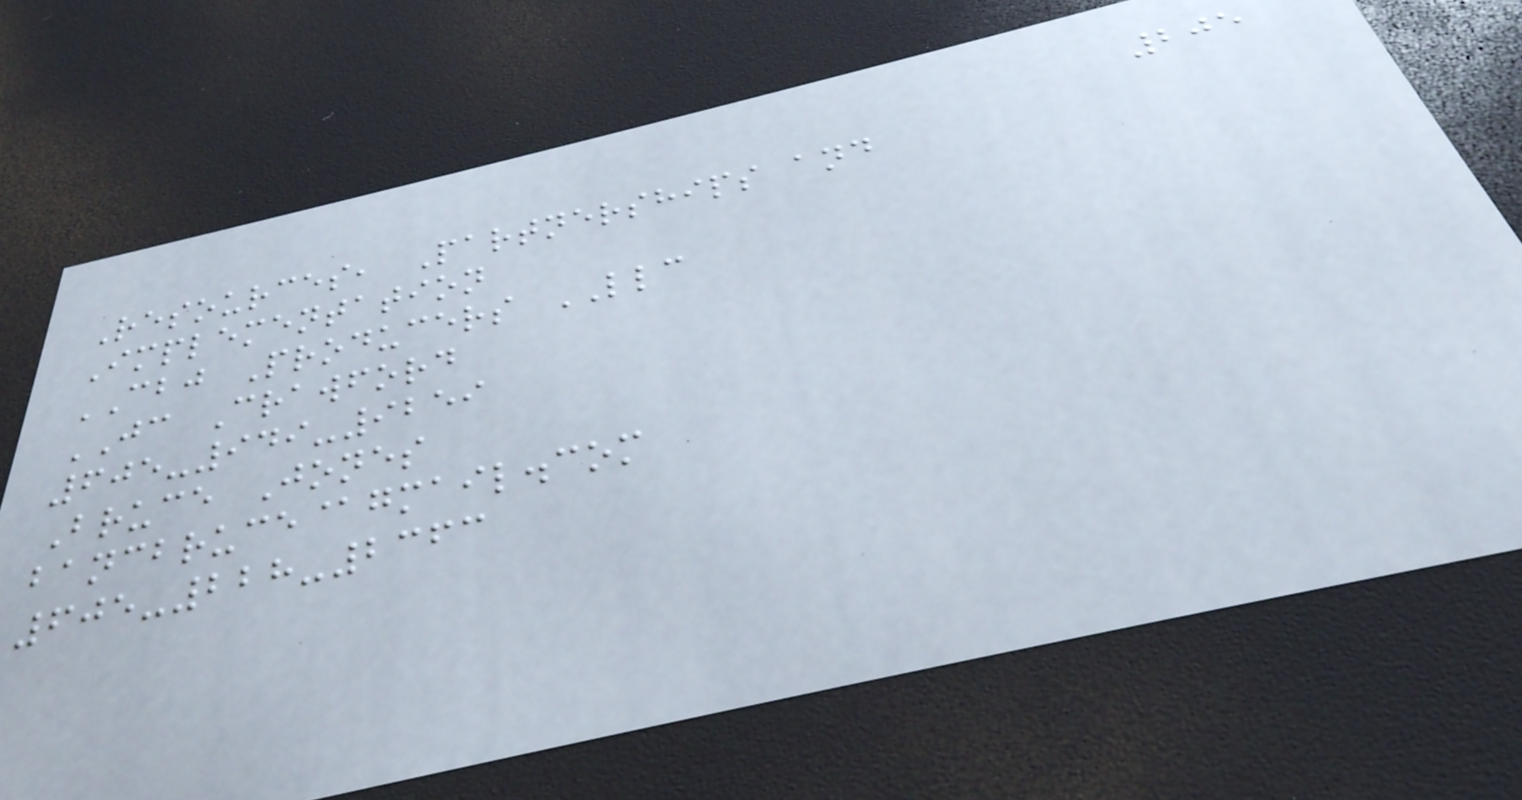205
Resources, Partnerships and
Implementation
CBJ Producers LLC
JC Crawford
605-949-9259
Bruce Jones
bancbruce@gmail.com
605-228-2363
